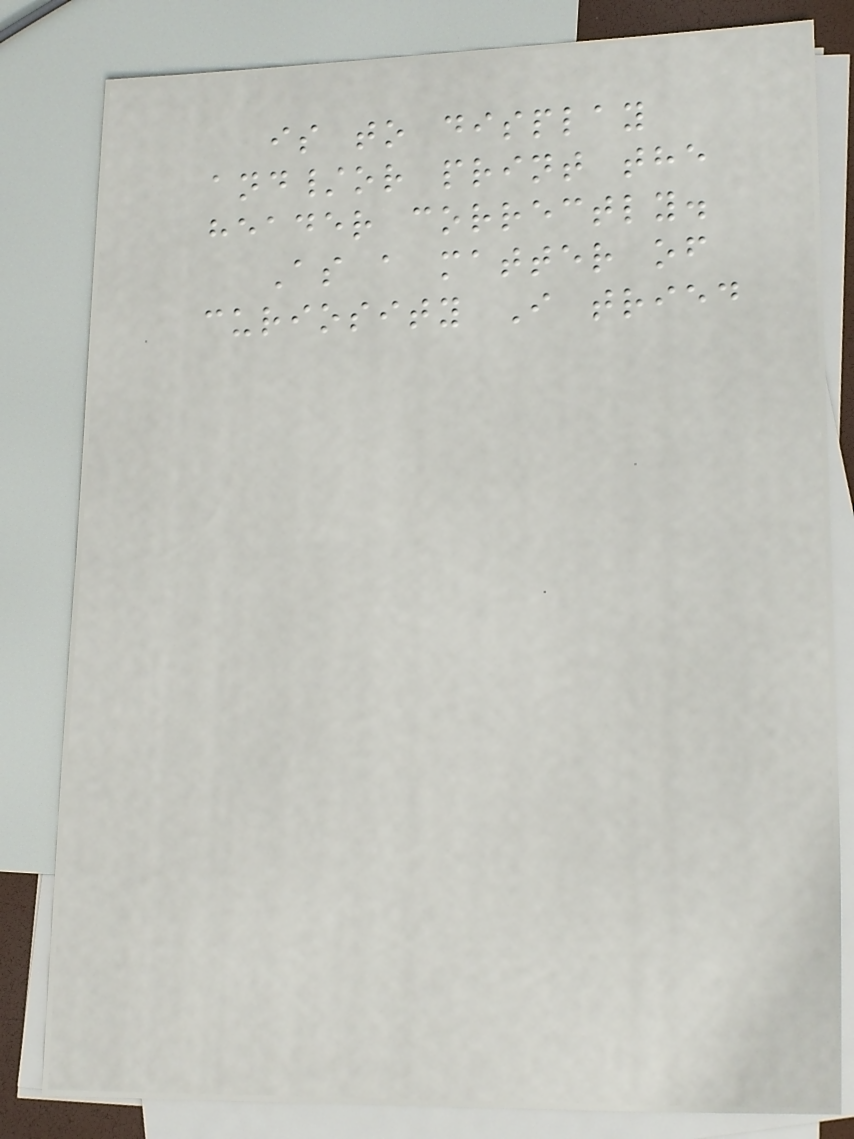is to display
and/or print the
header correctly.
As a matter of
curiosity I tried
